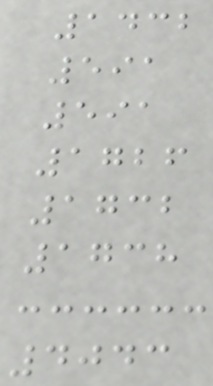1432
591
591
1726
1732
1738
4043
